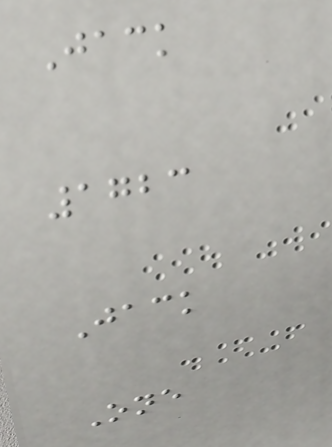Jack
1723
Jack
One
